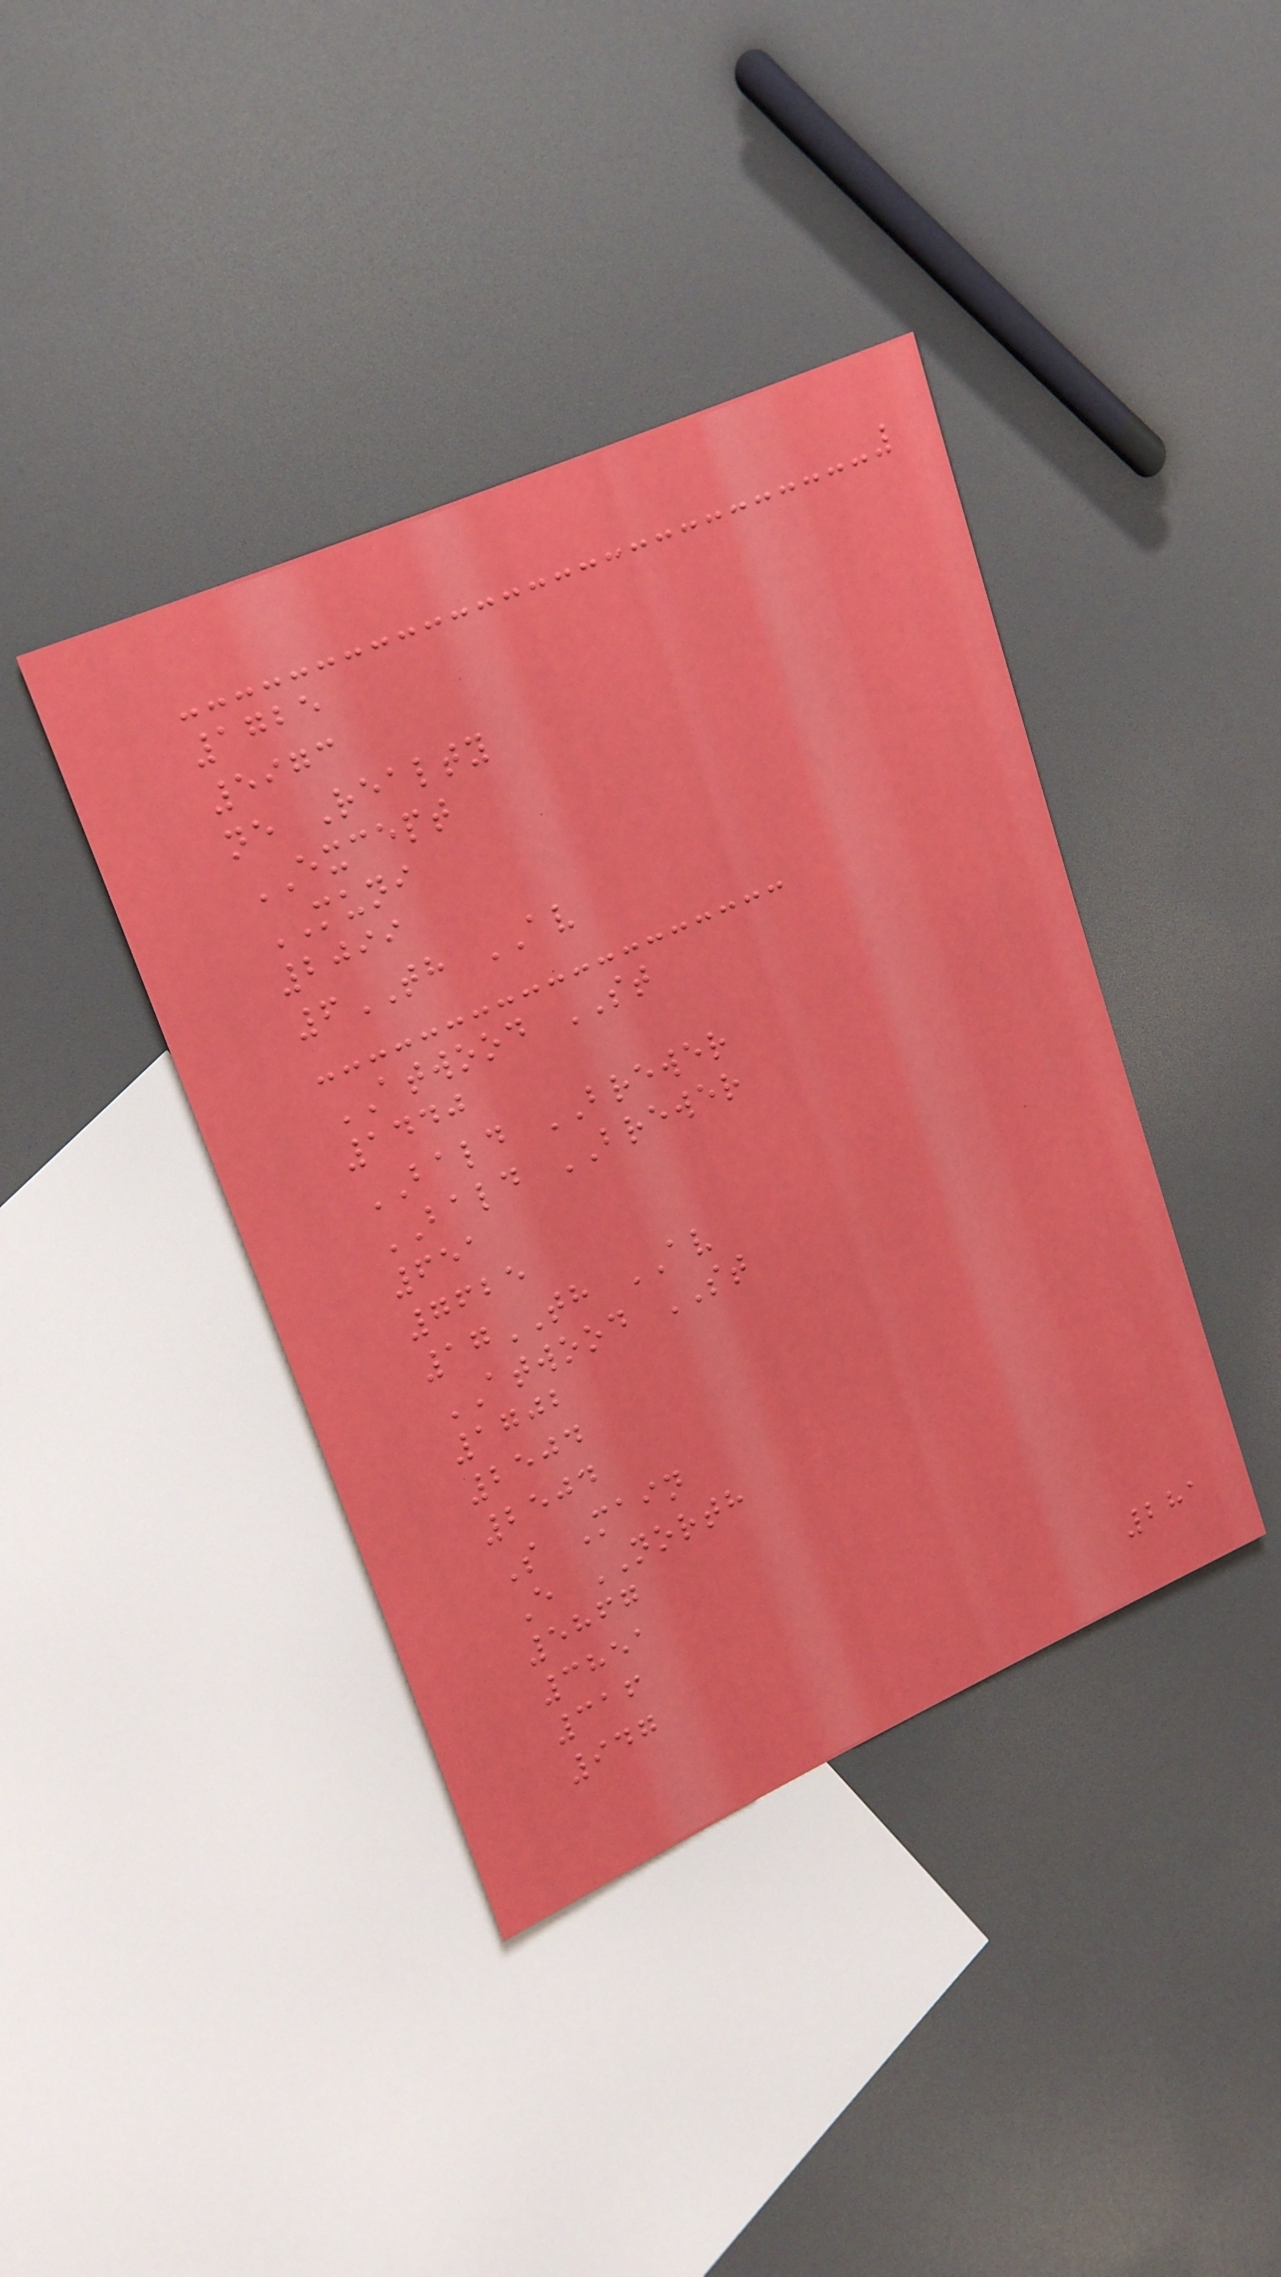1725
5973
ne Realty
EXCEPT
MUNI
2099
6TH AV
ATWOOD ST
1440
BALD BREWER
BALD BREWER
651
7625
17TH AV
ATWOOD ST
1702
2504
2504
S Main
E NORTH
5867
3851
316
947
281
